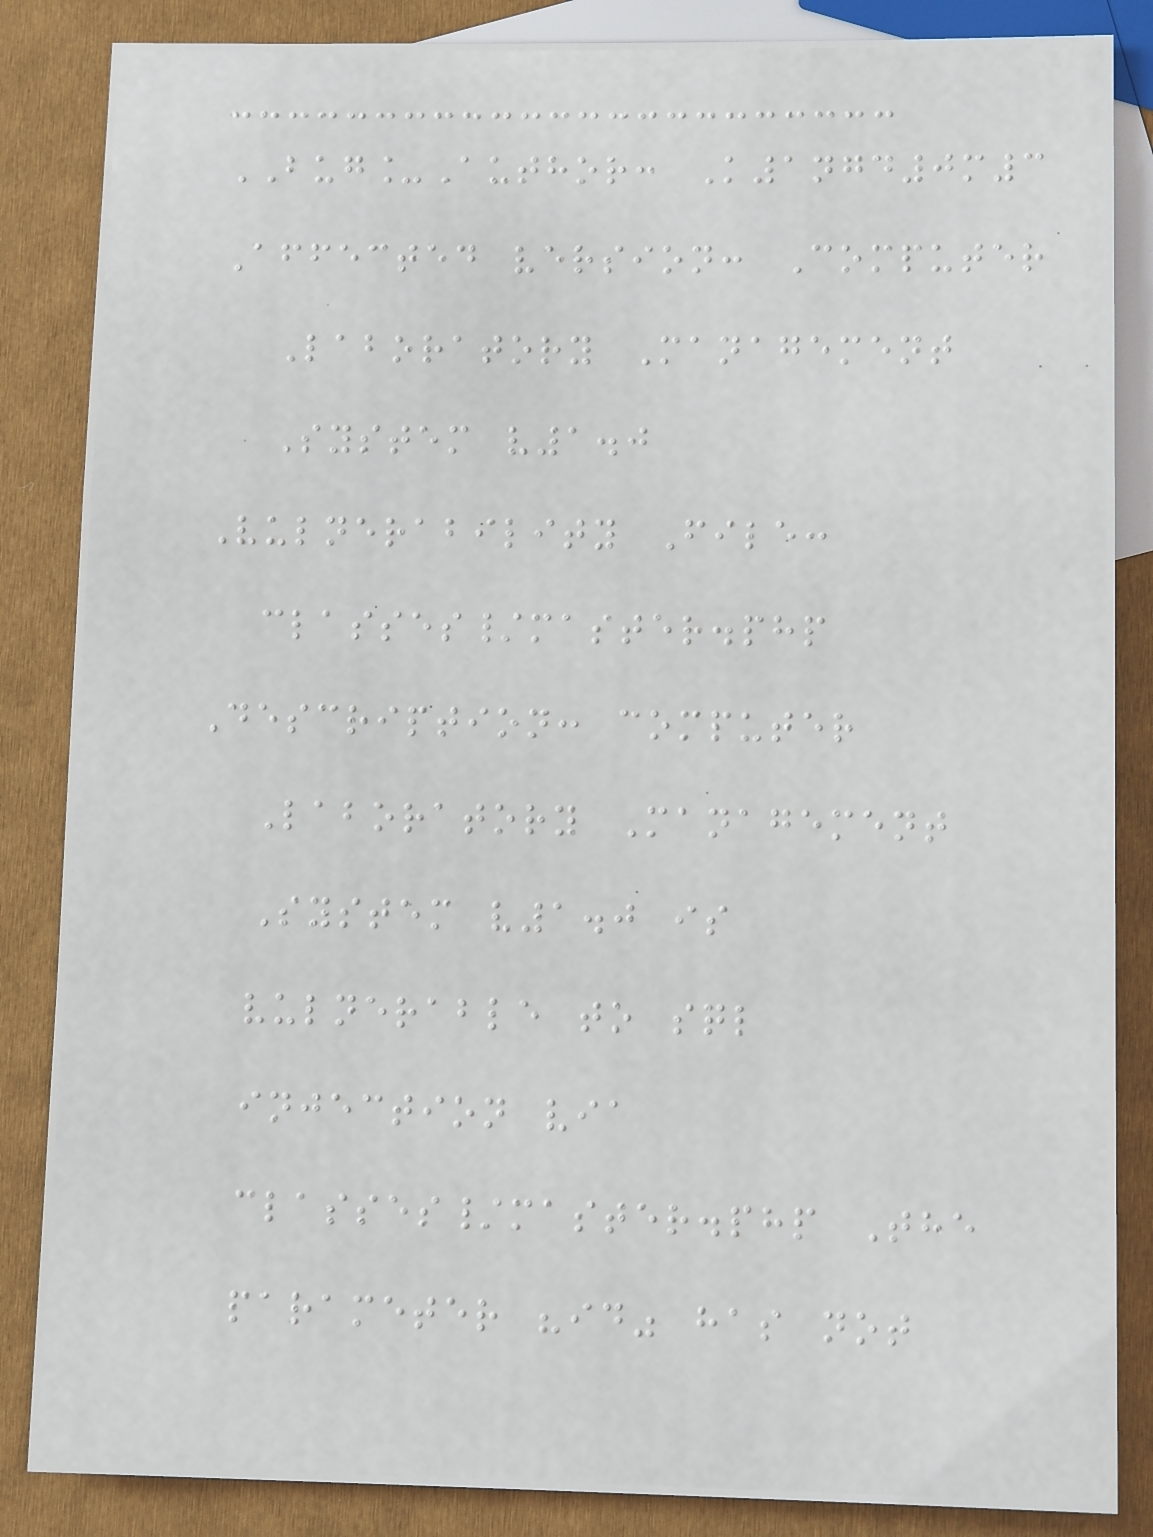BUG_Author: K1ngd0m3
Affected version: Computer
Laboratory Management
System v1.0
Vulnerability File:
classes/master.php
Description: computer
Laboratory Management
System v1.0 is
vulnerable to sql
injection via
classes/master.php The
parameter "id" has not
